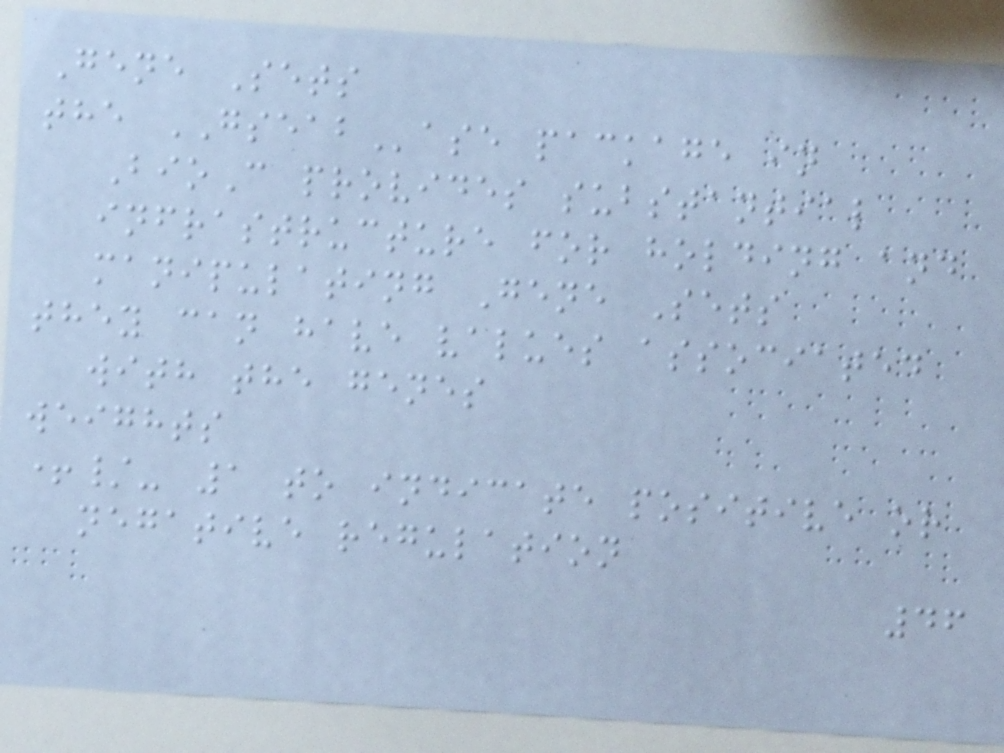Gene Sets
the GSEABase package in
BioC provides substantial
infrastructure for holding and
manipulating Gene Sets
they can have values associated
with the genes
weights
+/- 1 to indicate positive or
negative regulation
46
